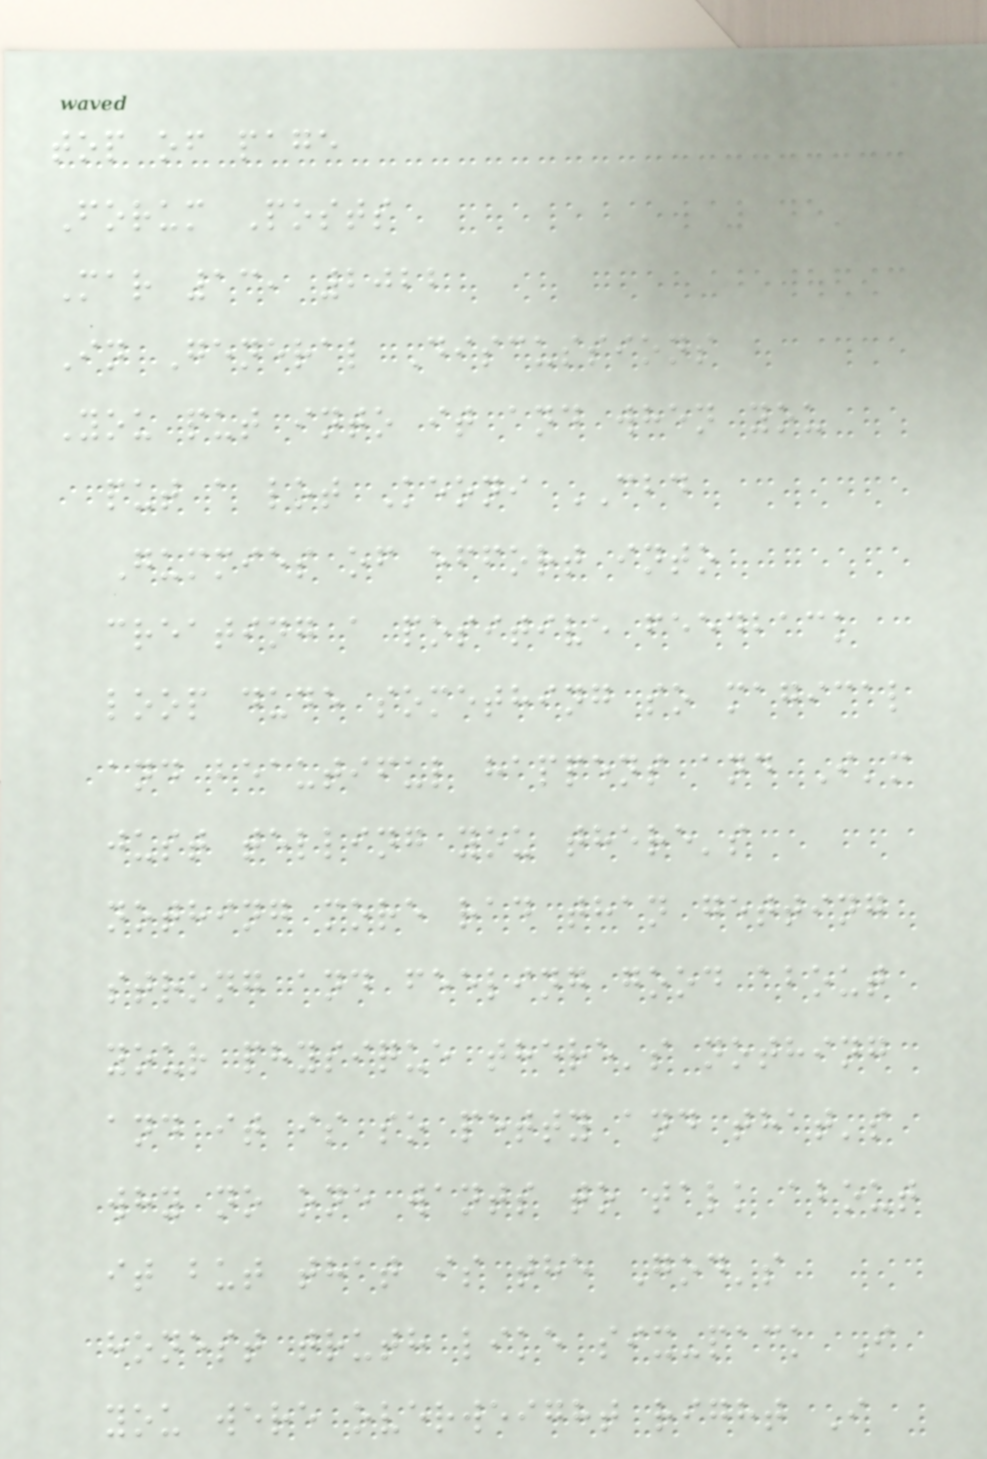top of page
Forum Posts
Mar 13, 2022
In General Discussions
You put into it and when you
put a lot Keoni CBD
Gummies of effort into
creating a positive feedback
loop dude something so magical
and beautiful happens and I'm
just telling you there's
nothing more rad than getting
strong and feeling good about
your physique there's nothing
and it is so petty and that's
why no one wants to talk about
it but that is the God's
honest truth like six-pack I
you were overweight right I
